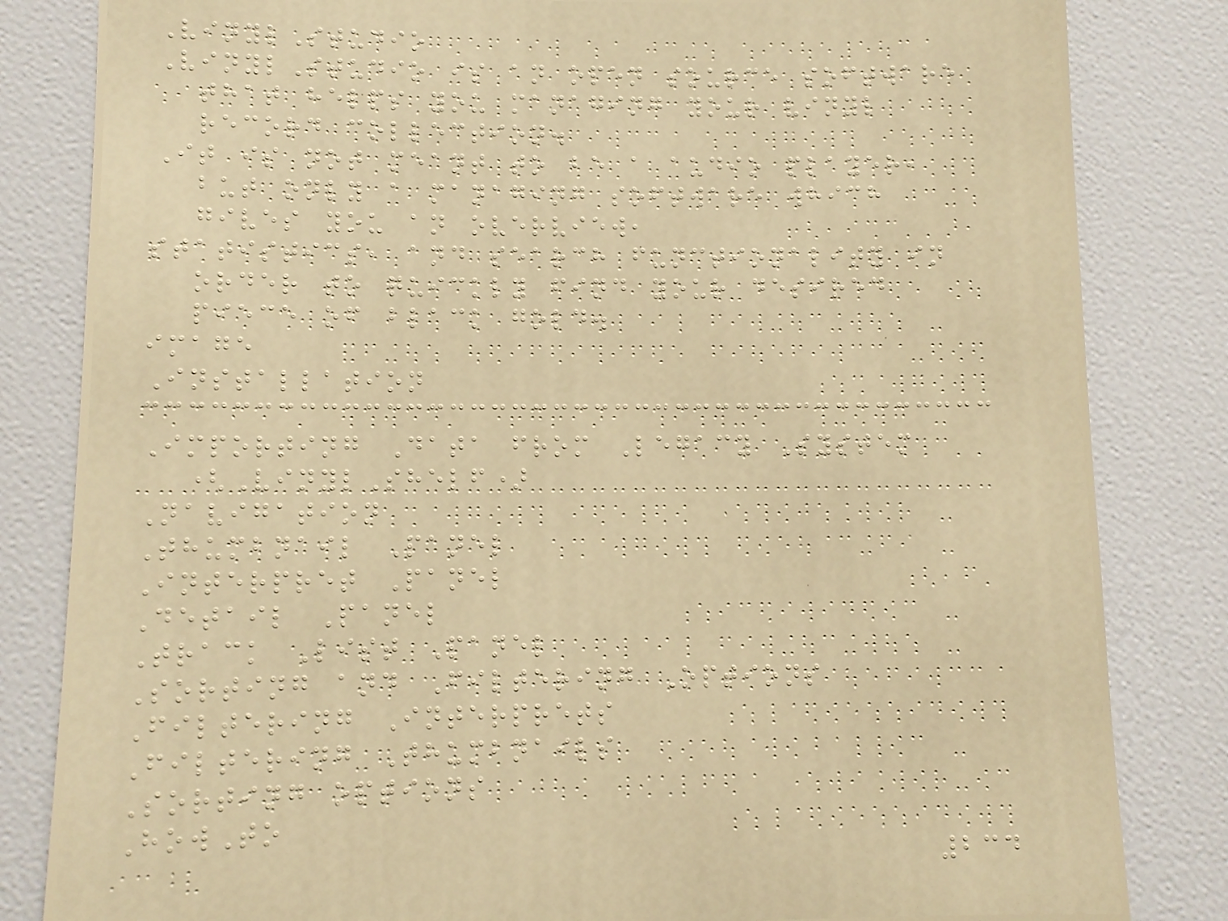VinylStudio
VinylStudio is an open source software
that helps you managing your vinyl
record collection.
It is not meant to be a audio player,
but only a managing software which
gives you an overview,
statistics, and search functionality in
order to quickly find your desired
piece of black gold.
image
Installation
Importing Data from Legacy System
(VinylShelf)
Navigation
Thumbnail Panel
Interpret Panel
Detail Panel
Track List Panel
Sorting and Filtering Options
Filtering Interprets
Filtering Thumbnails
Sorting options
HowTo
234
